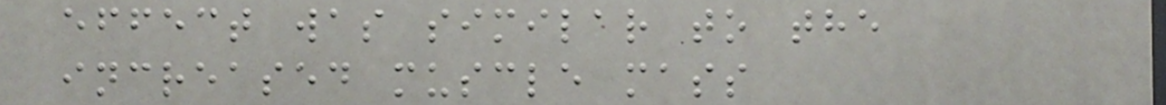effect was similar to the
increased muscle mass
